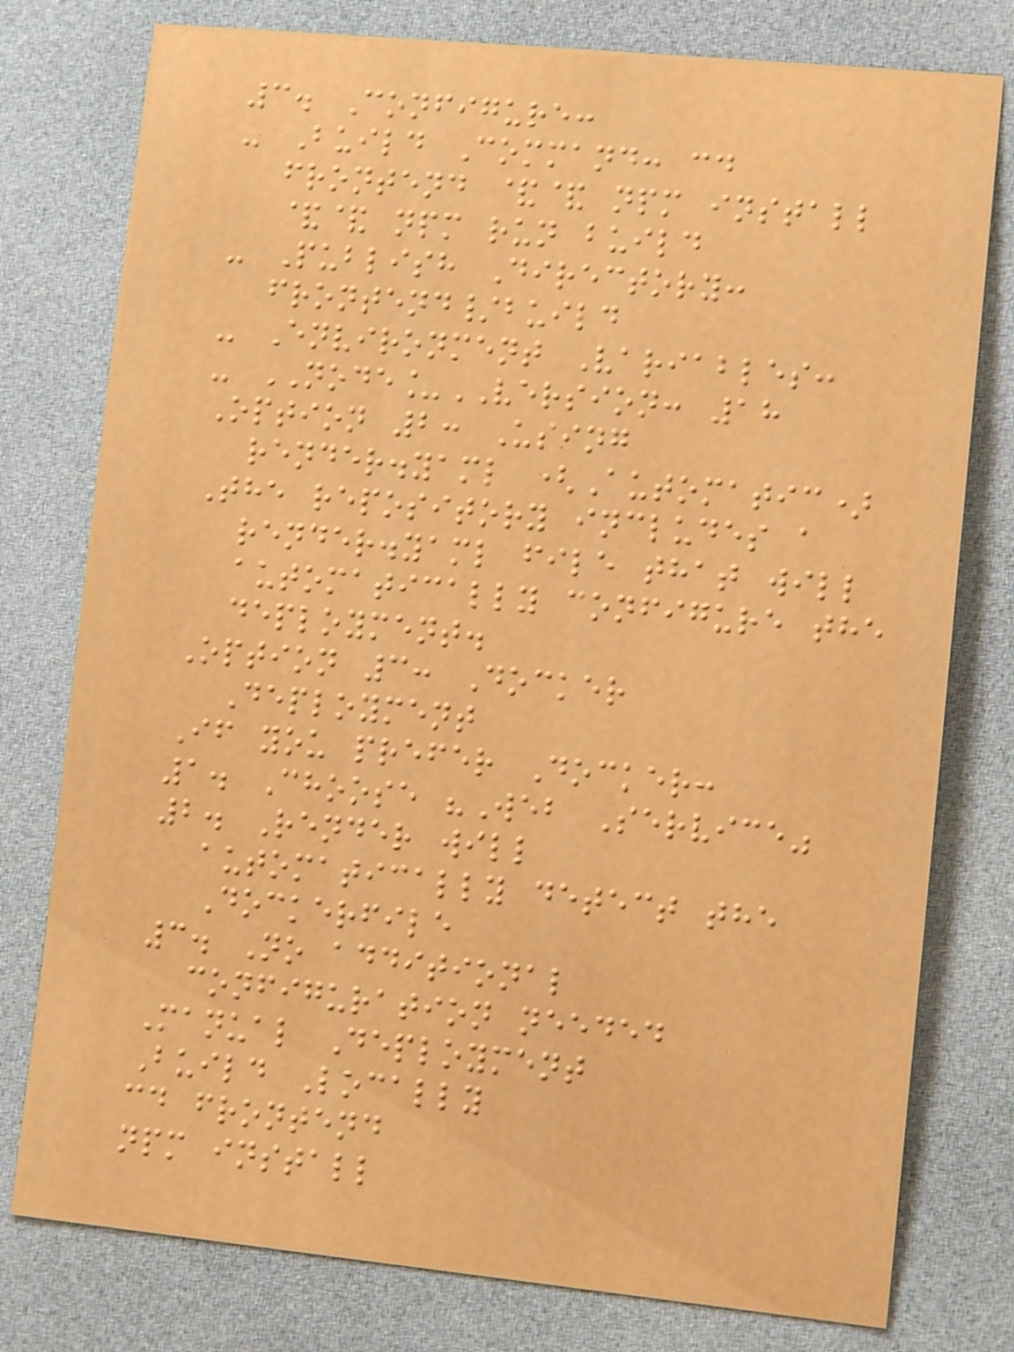3. Configure:
- Build Command: cd
frontend && npm install
&& npm run build
- Publish Directory:
frontend/build
- Environment Variables:
- NODE_VERSION: 18
Option 2: Using
render.yaml (Automatic)
The repository includes a
render.yaml file that will
automatically configure the
deployment.
Option 3: Docker
Deployment
If you prefer Docker:
1. Choose "Web Service"
2. Render will
automatically detect the
Dockerfile
3. No additional
configuration needed
Manual Deployment
Build Locally
cd frontend
npm install
